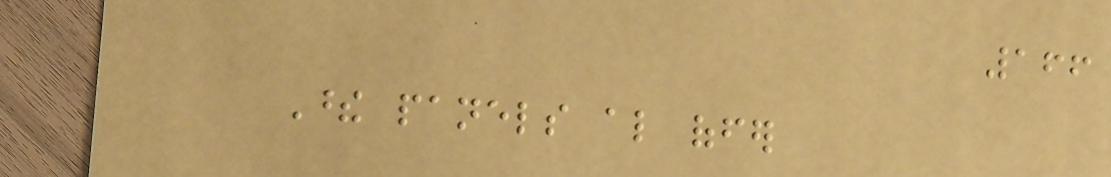166
These panels also offer
